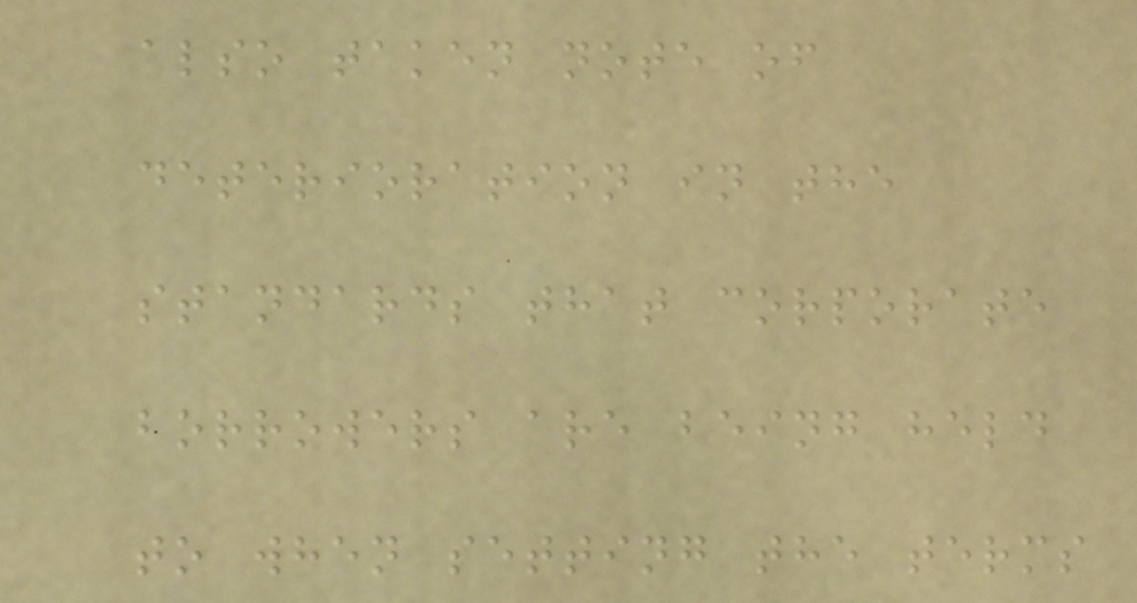also taken note of
deterioration in the
standards that corporate
borrowers are being held
to when setting the terms
